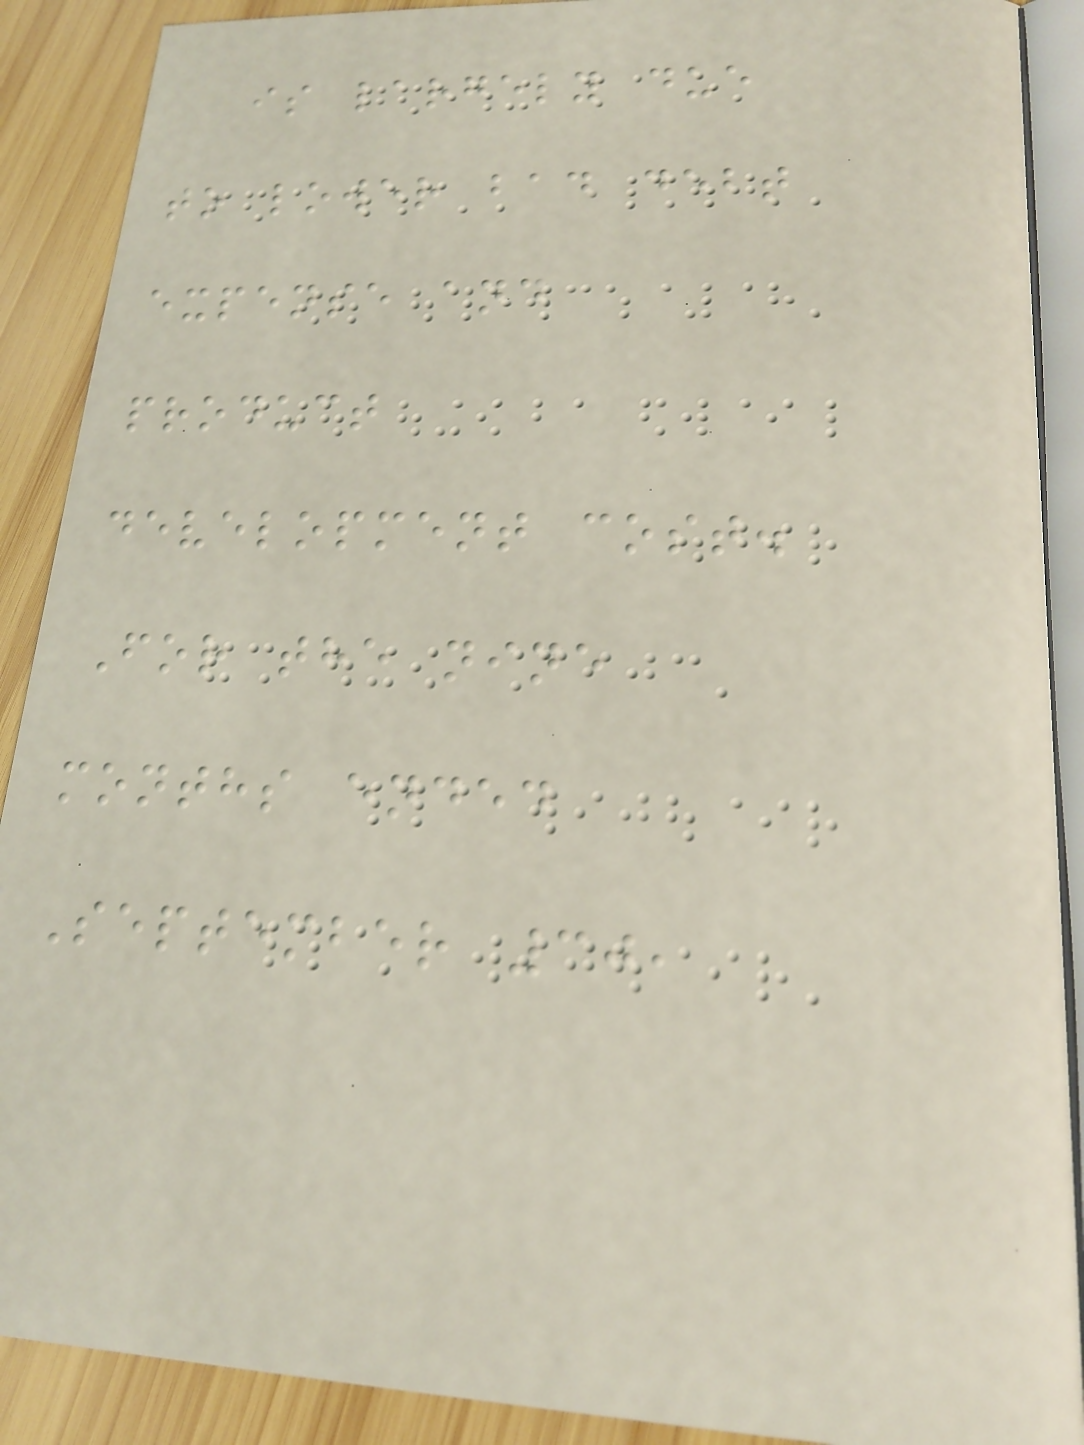is largely due
to lower bad debt
expense and
product
development cost.
For the nine
months ended
September 30,
